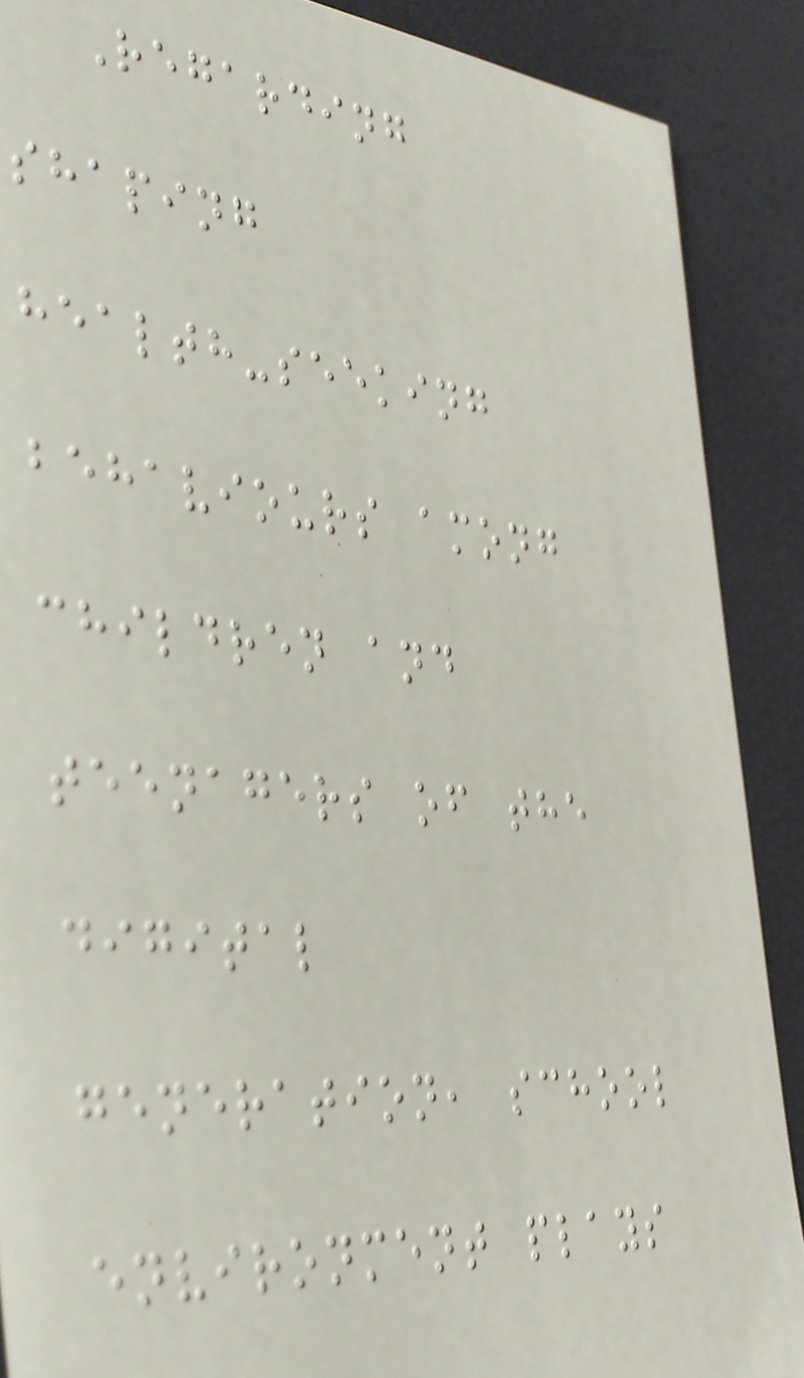Regarding
shaping
health-seeking
behaviours among
children and
teenagers of the
digital
generation, school
environment plays
